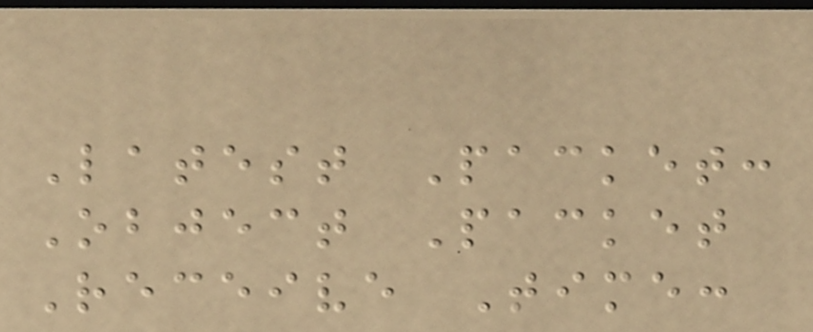Latest Packet:
Object Packet
Receive Time:
